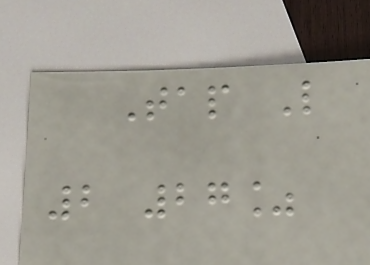Tap L
2 27%
